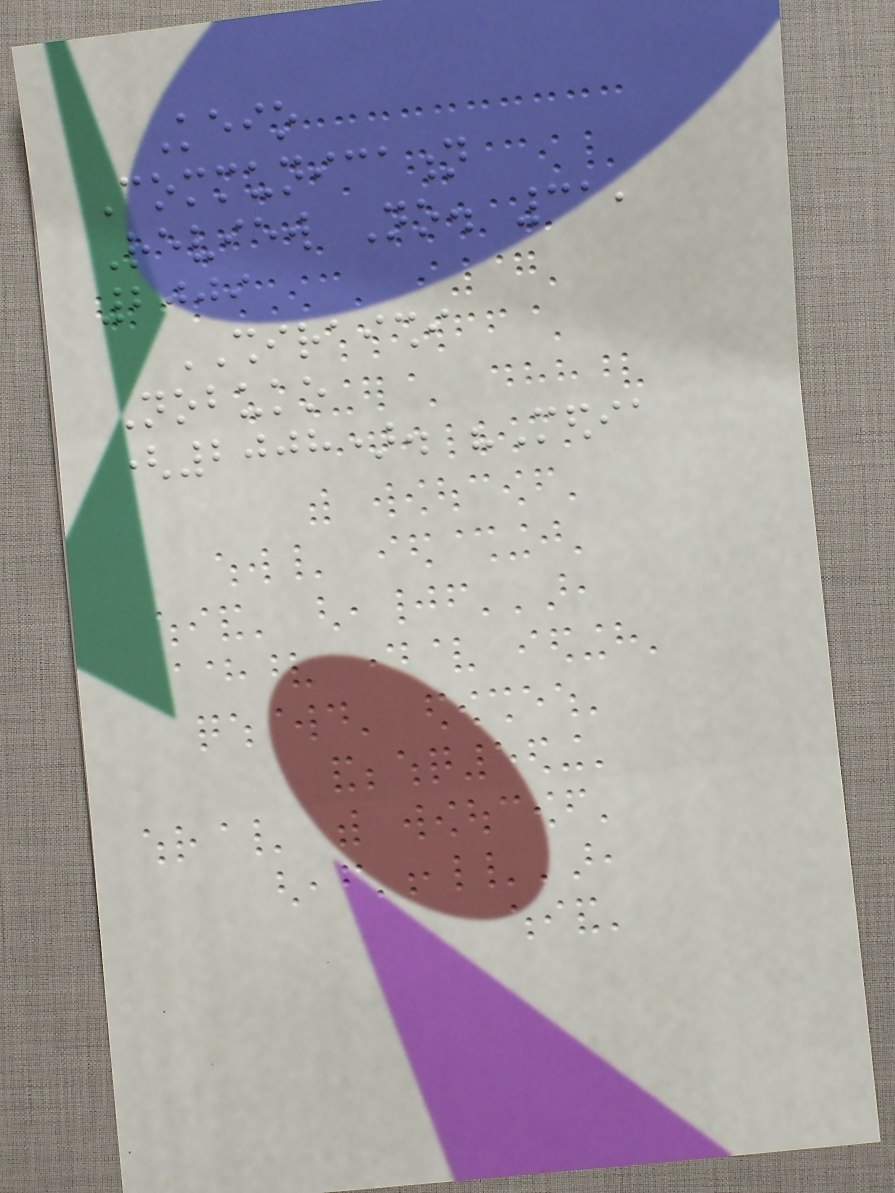Keio
Communication
Review No. 31,
2009
SHIRAISHI
Nobuko
(2008). "Media
